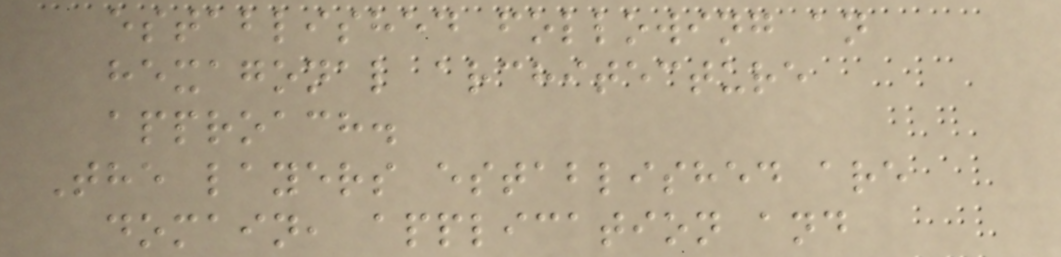established following an
hexagonal architecture
approach.
The layers established are
domain, application and
